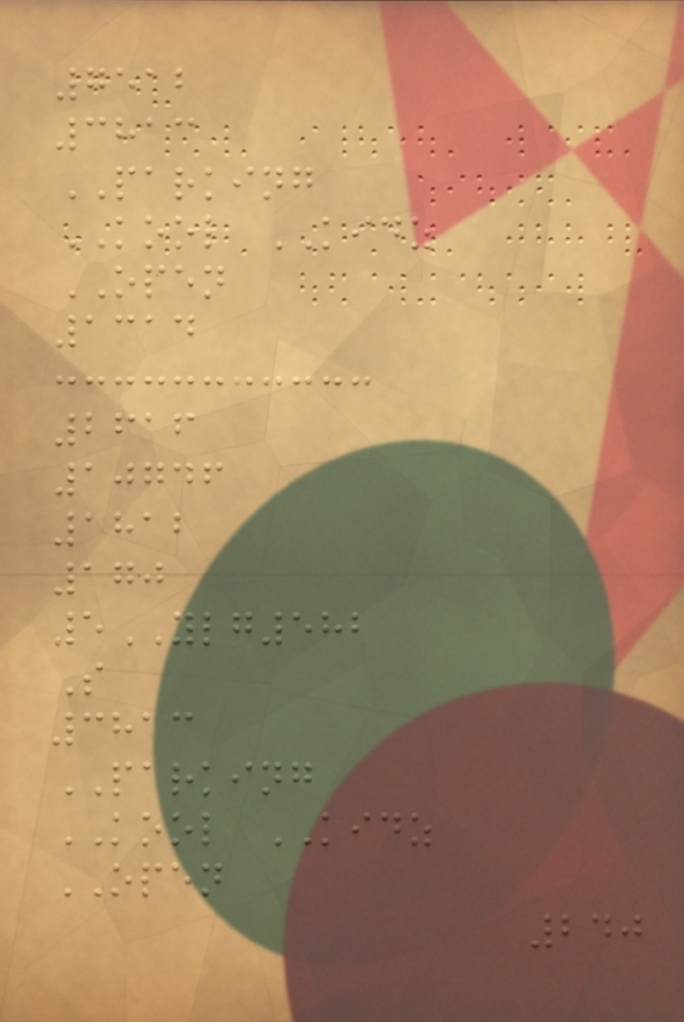7512
3813
PARKING
KOOL KIDZ
OPEN
1314
2616
10746
1812
170
5YLG582
S
3813
PARKING
KOOL KIDZ
OPEN
240
